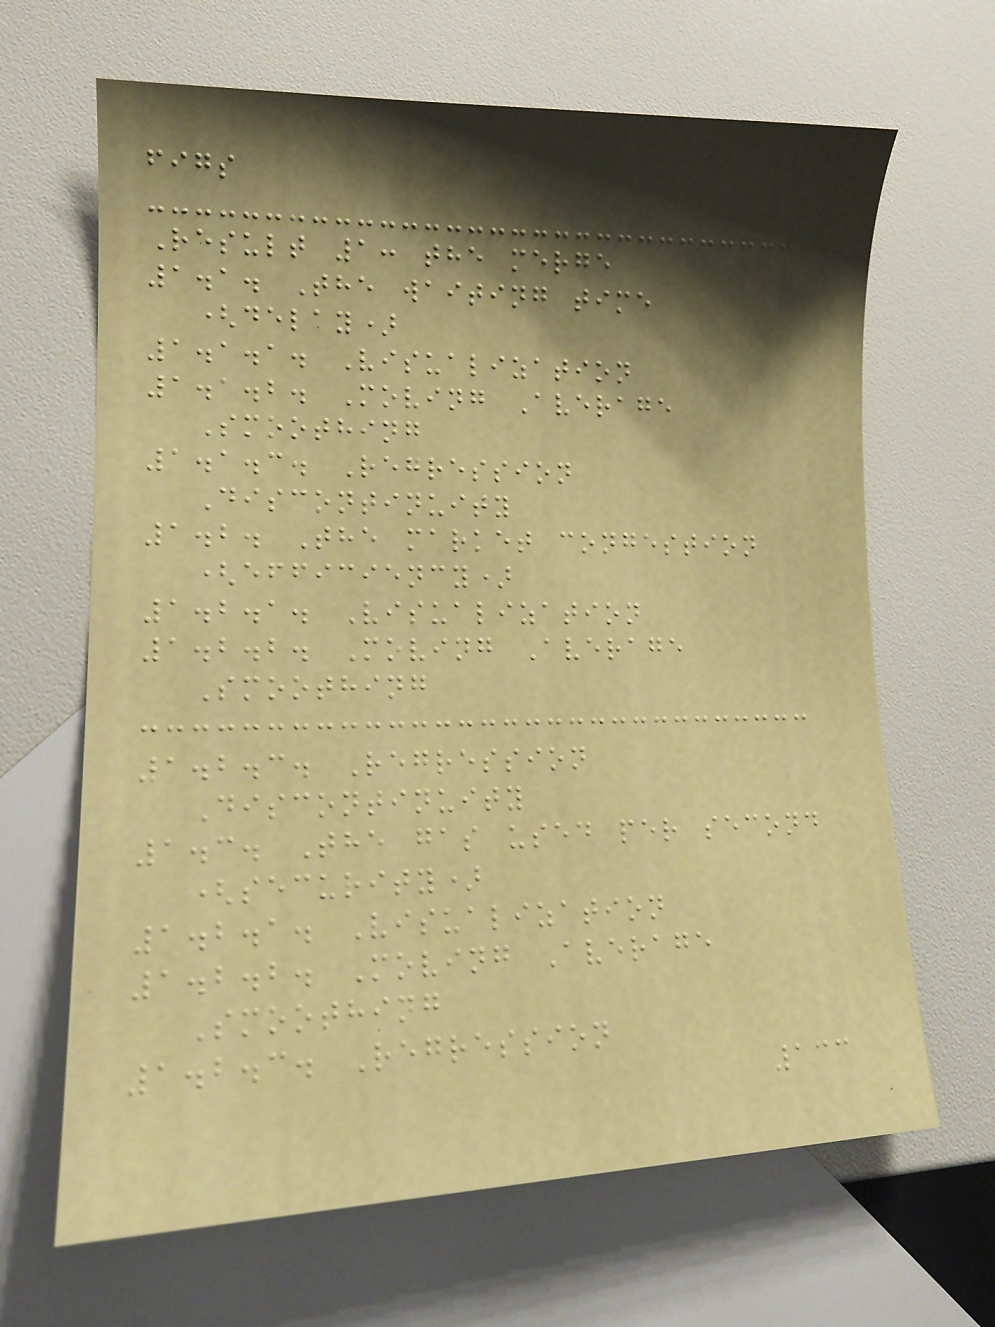figs
Result 1: the merge
1.1. The waiting time
(delay)
1.1.1. Visualization
1.1.2. Moving Average
Smoothing
1.1.3. Regression
Discontinuity
1.2. The market congestion
(efficiency)
1.2.1. Visualization
1.2.2. Moving Average
Smoothing
1.2.3. Regression
Discontinuity
1.3. The gas used per second
(security)
1.2.1. Visualization
1.2.2. Moving Average
Smoothing
1.2.3. Regression
133
